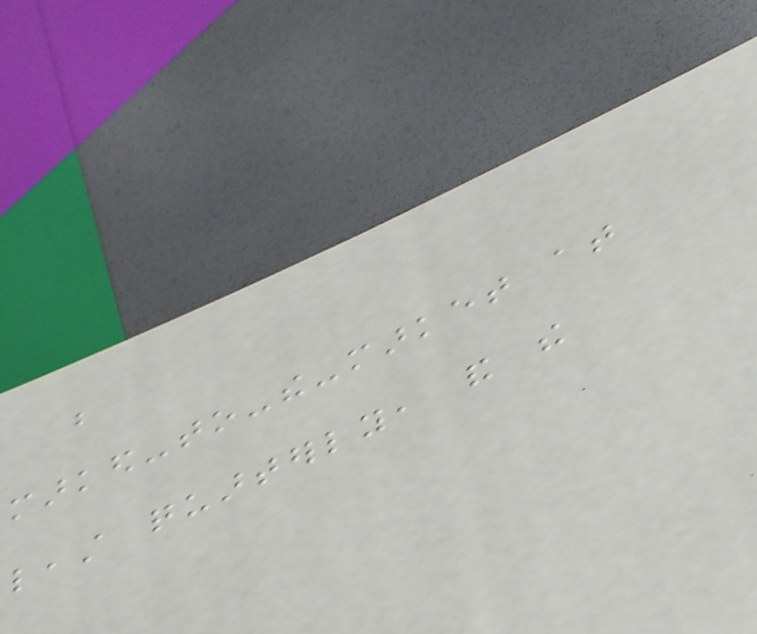be
marked-to-the-market at
least quarterly, and the
